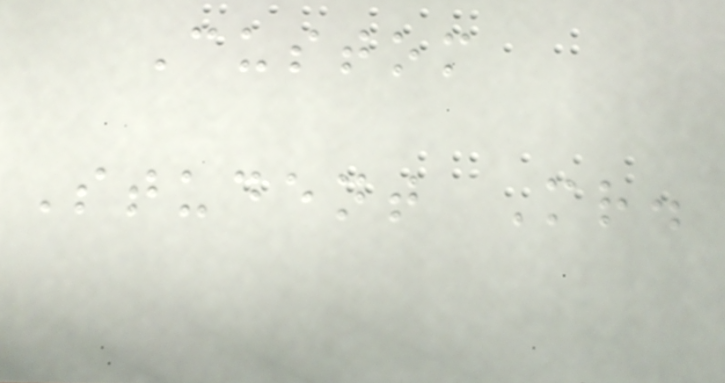Custom
Student Mr.
